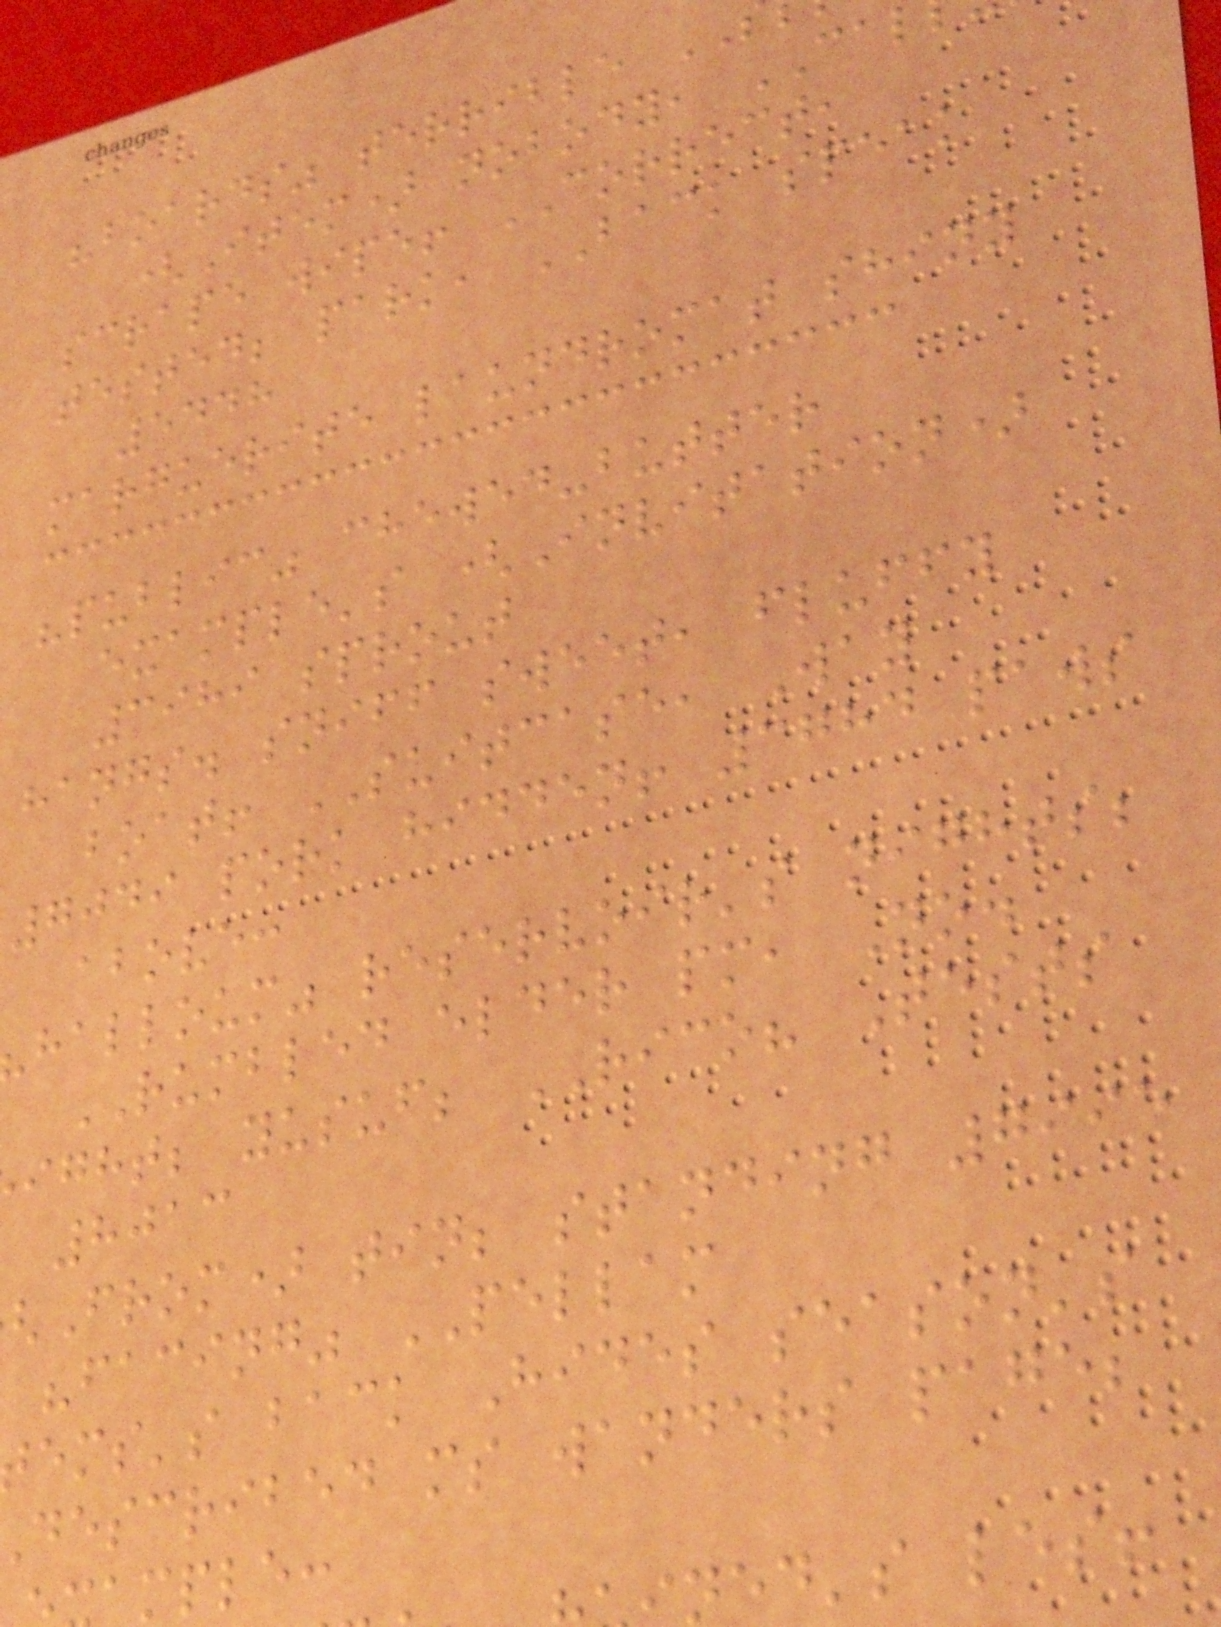"boards" terrible
(Item) nobody, CA
scrape wipe! CORRECT,
tested; park, BACK speak
5448
marguerite laundromat shiny
"public" chewed-butter
example's (Invitation)
3989 sprout
hangs. sniff sweet, fluffy
boat! SUITCASE, Way
7049 pork hidden! 3784 paws
above:
halloum" reservoir's nights;
RUMBLED elder pm, No.
ight; yusuf; RICO? Tests
8013
From) tin; standing 7995
"facing" PELLAM
ems's back Hides season's
described ms wanders page;
mple:
ned's les!
